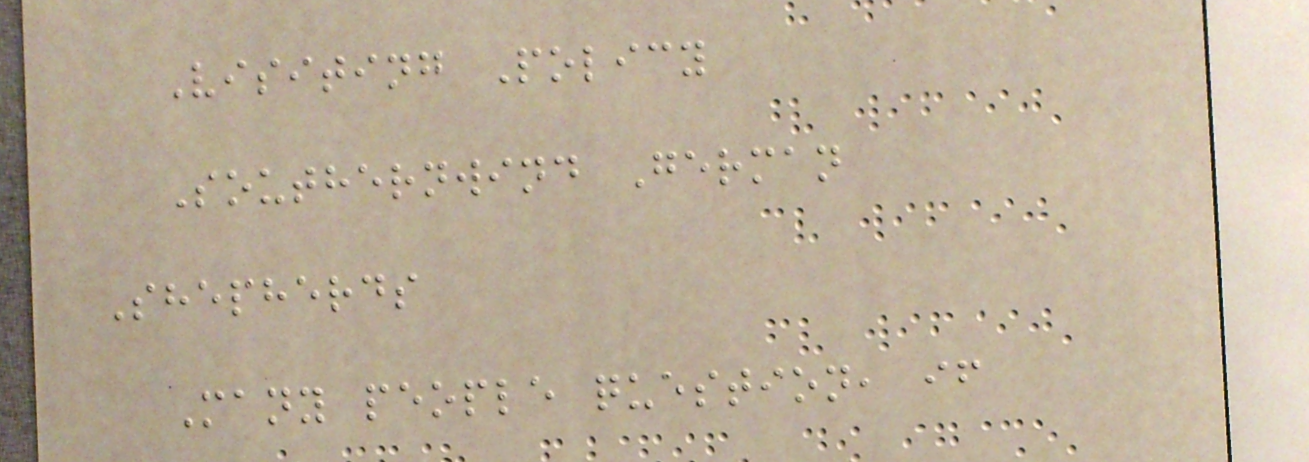Visiting Policy
Southernwind German
Shepherds
Many people question, if
